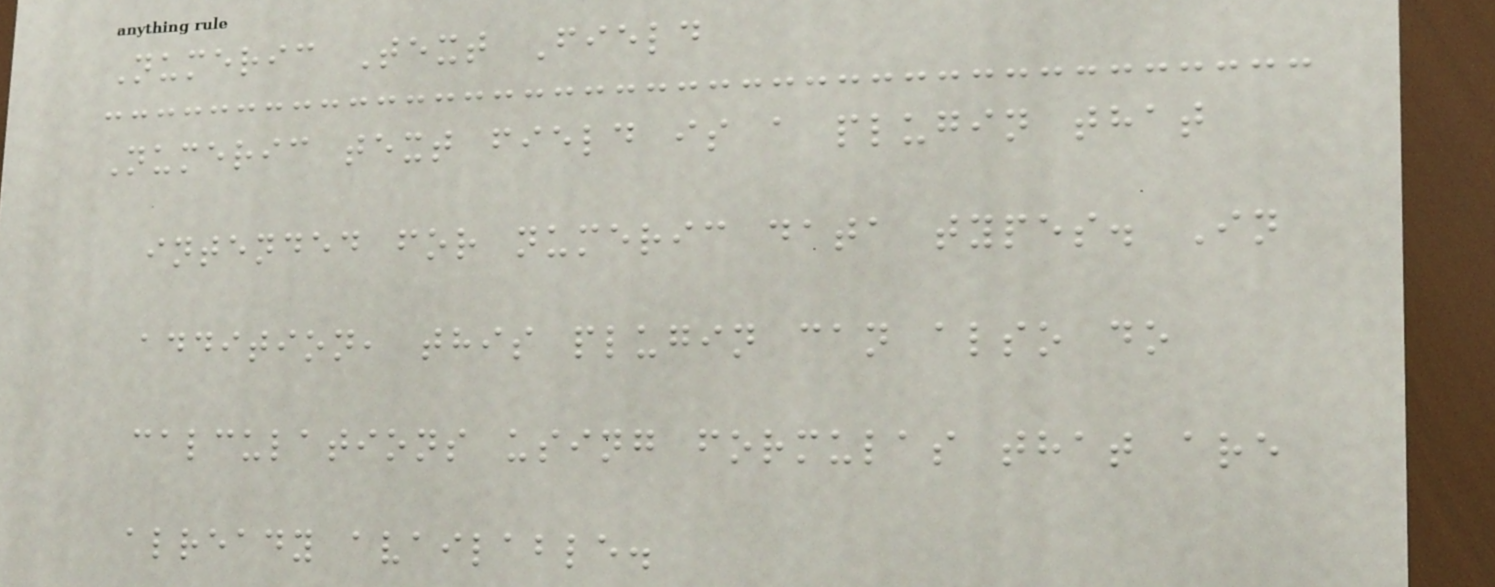Numeric Text Field
Numeric text field is a plugin that
intended for numeric data types. In
addition, this plugin can also do
calculations using formulas that are
already available.
